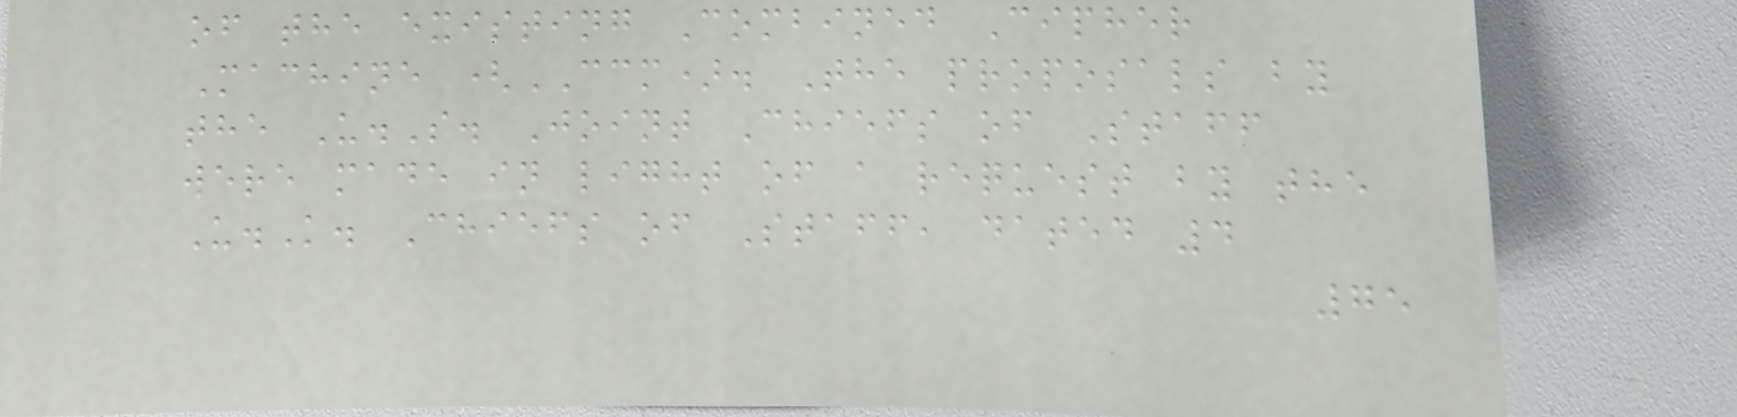of the existing Combined Cipher
Machine (CCM). The proposals by
the U.S. Joint Chiefs of Staff
were made in light of a request by the
U.K. Chiefs of Staff, dated 4
75
